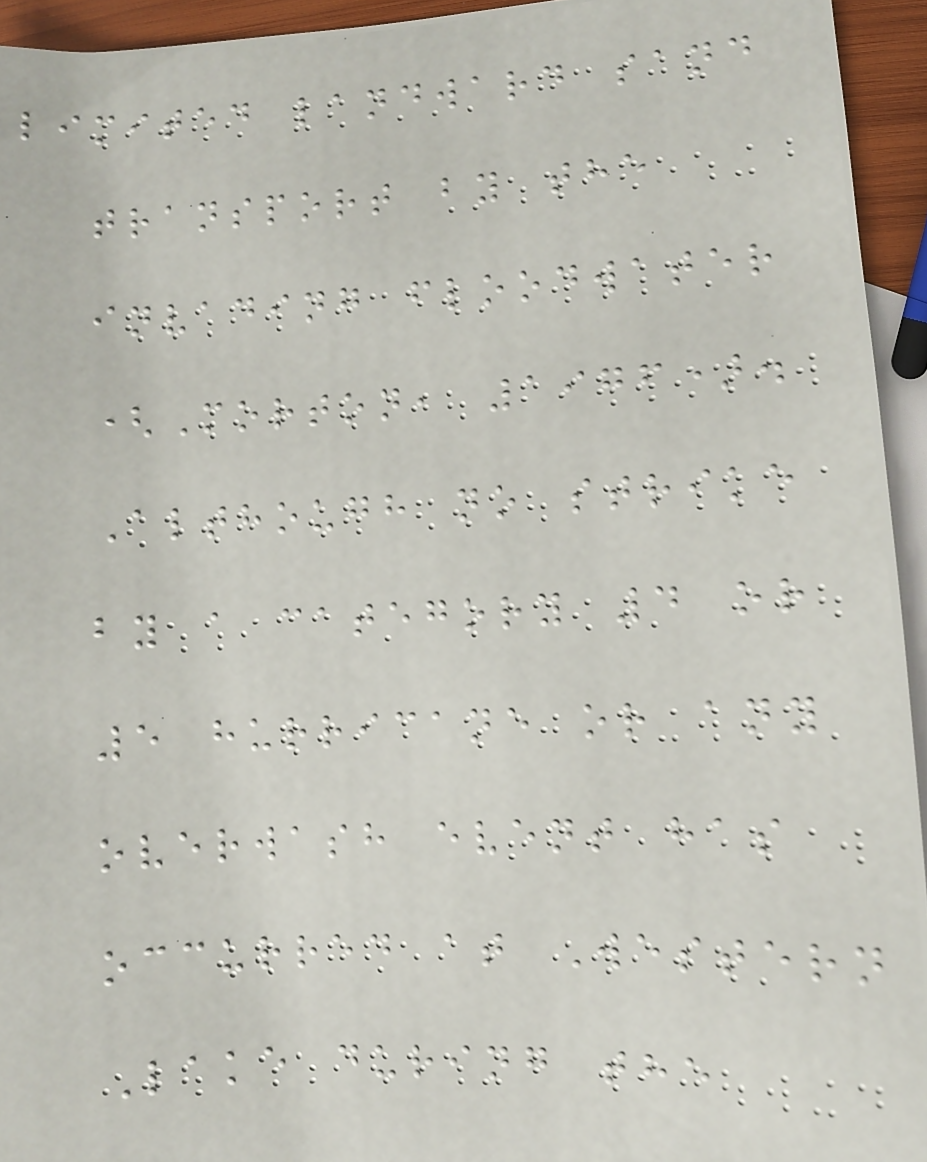limited landward sand
transport by the
invading floodwater
(Morton, 1976).
Although no strike
by a category 4 or
5 hurricane or any
overwash event has
occurred at Western
Lake during the
